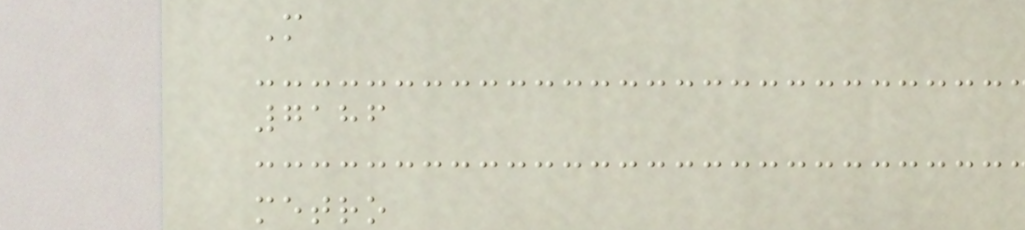M
7186
metro
